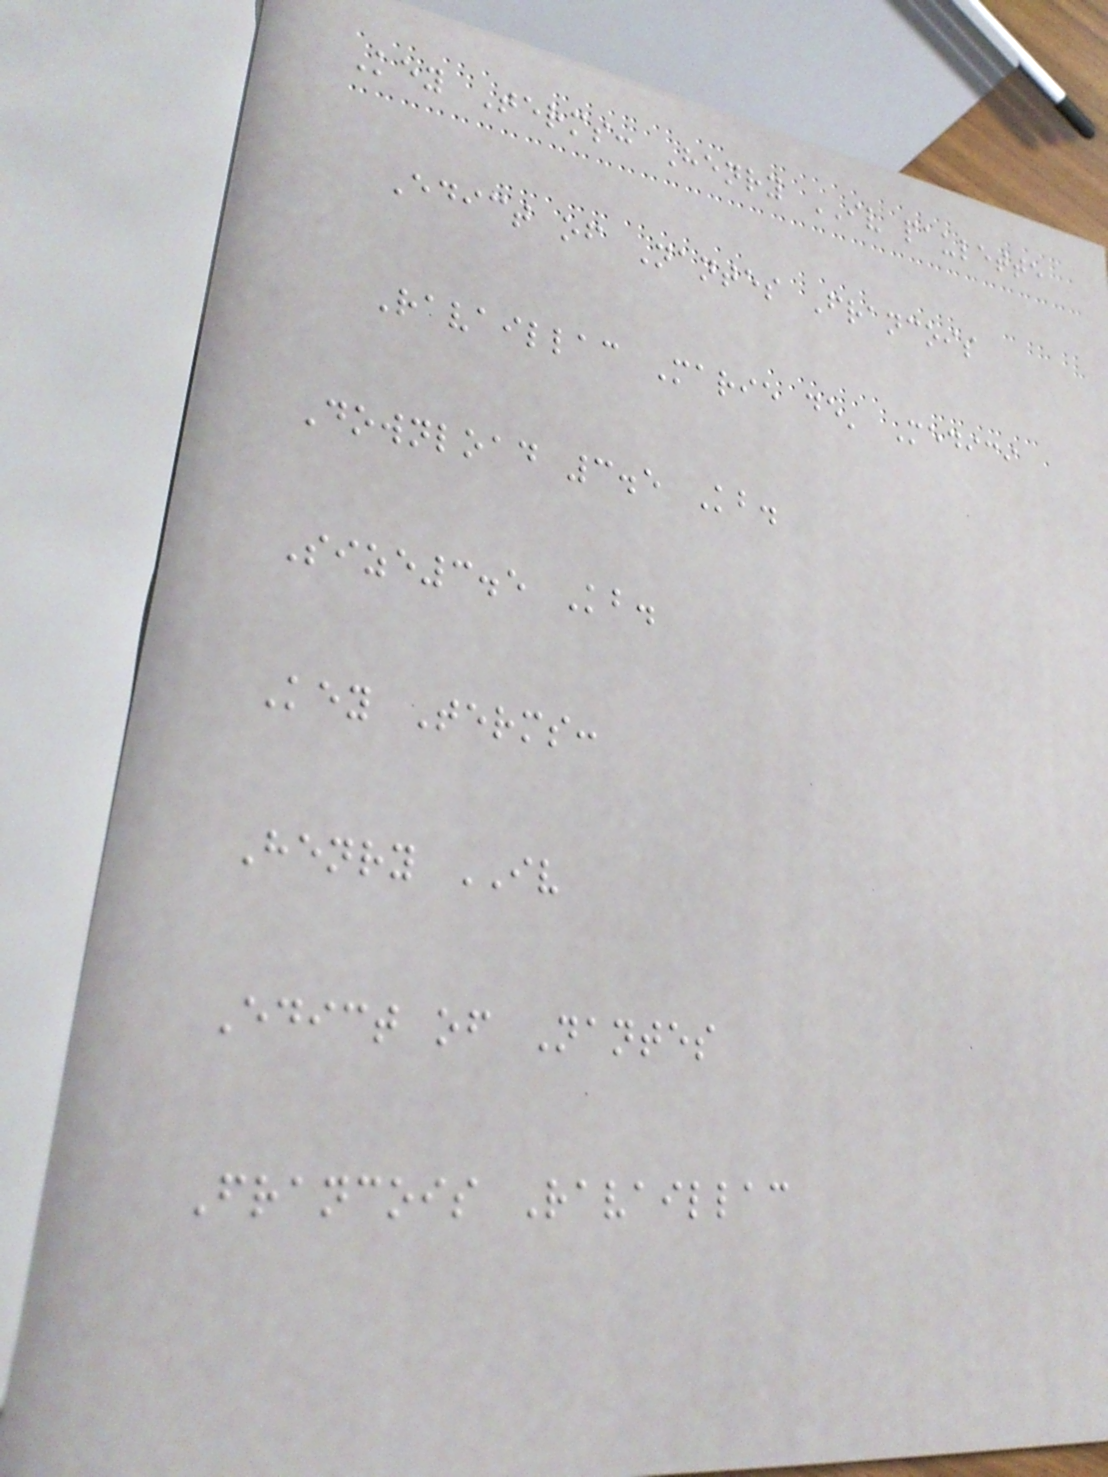Key Terms: Henry IV paulette
Edict of Nantes Francois
Ravaillac Marie de' Medici
Download 3.5 Kb.
Size3.5 Kb.
Key Terms:
Henry IV
Edict of Nantes
Francois Ravaillac
